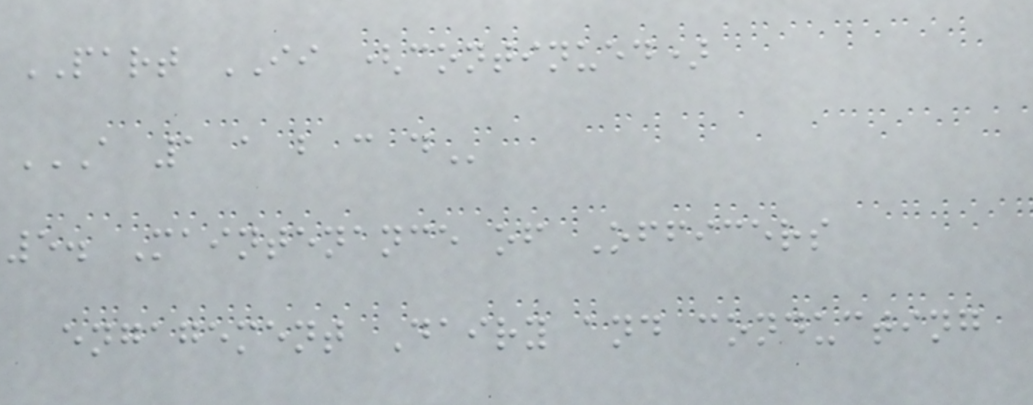PART II (continued)
A 1 A B C D
5. Maintenance of Officers
engagement Dairy and conducting
